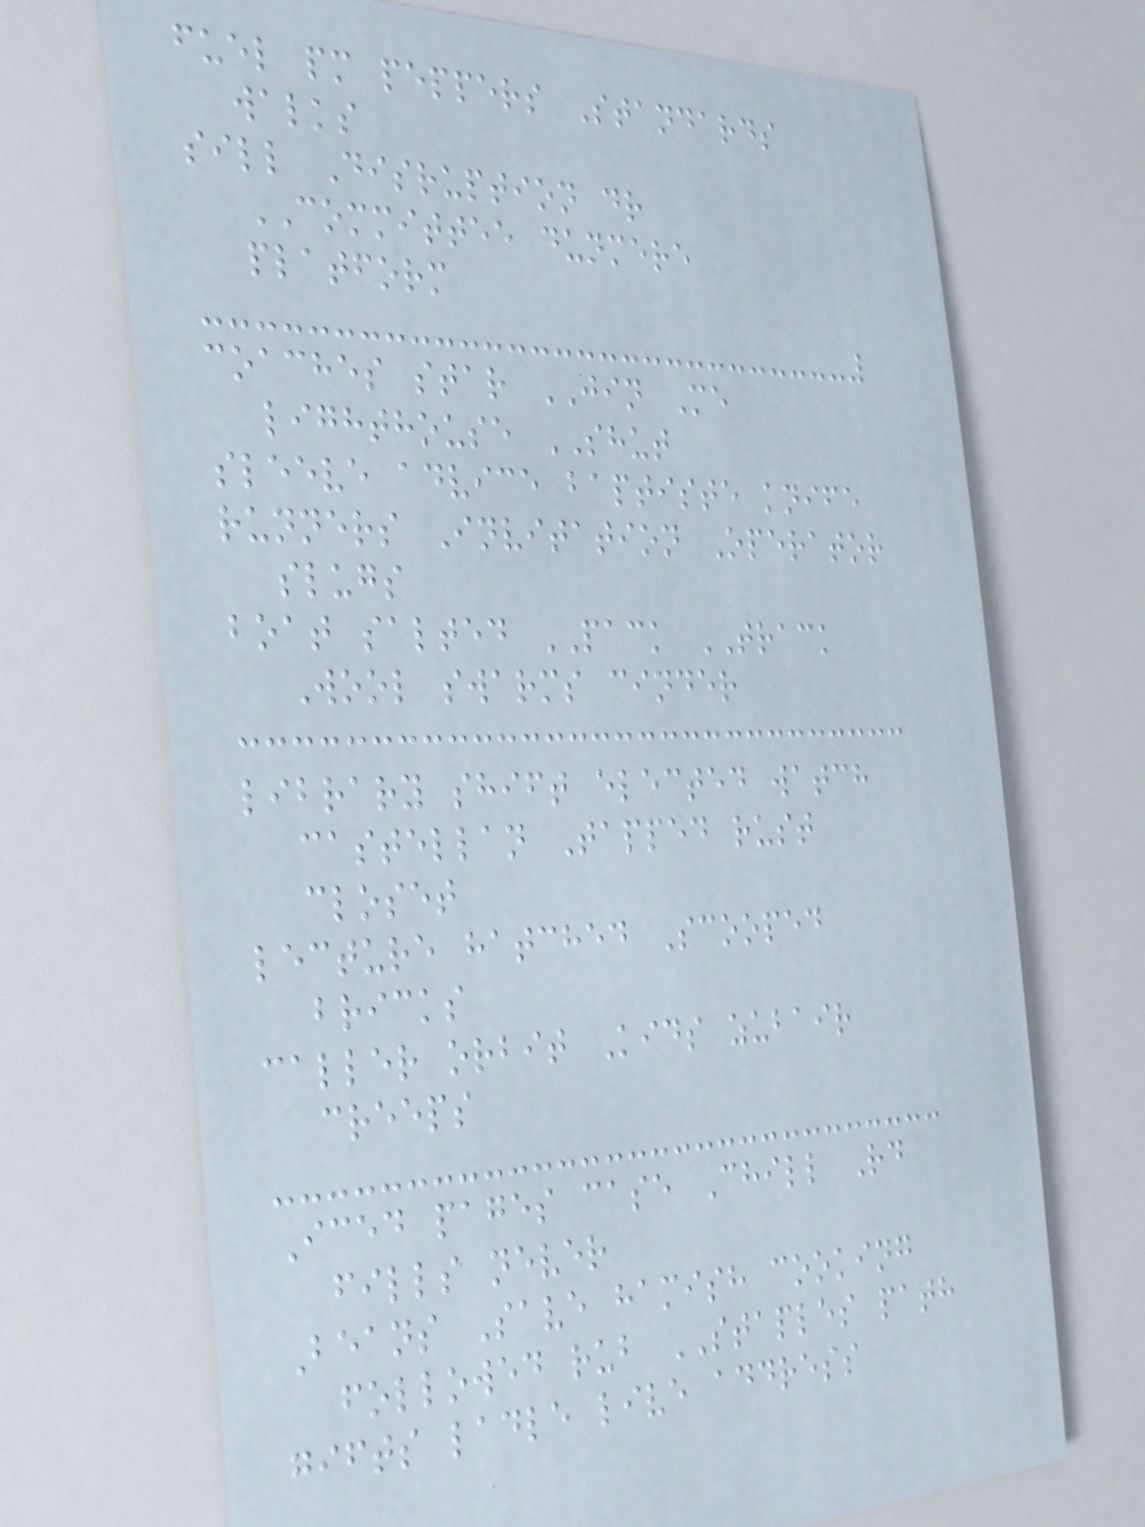fuel pm peppers Standards
walks
sill Disruption dr
COMMITTEE dunmere
platform
coaches star JIN Me
lighthouse SHUT
sleeve advice baptiste knife
runners Invitation Operator
slugs
boat salted PACK TRACK
Wool swarms cinder
library shift elected watch
castellan Tapped rust
closet
lecture hatched Scooped
bricks
caller orbit Kids zubair
creeps
Iced pages case Chill Rd
fills never
Beans Save hamish cooking
followed rub STAPLES path
gifts ladle live address
